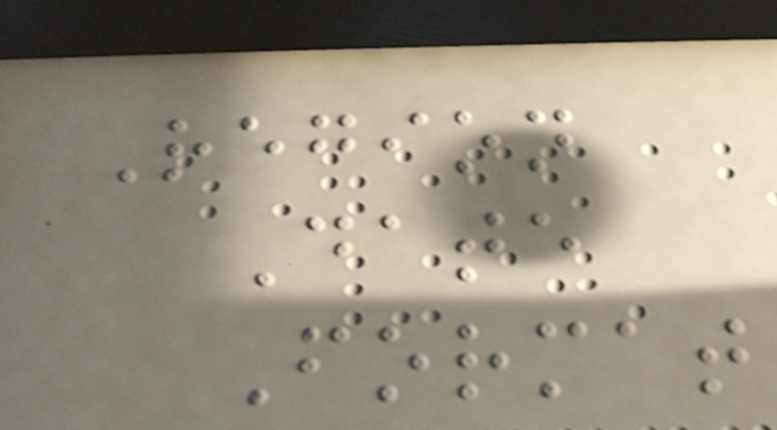Region
Date
Format
